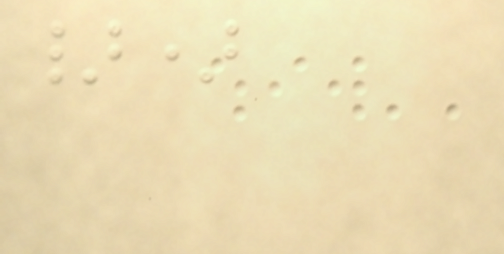})
